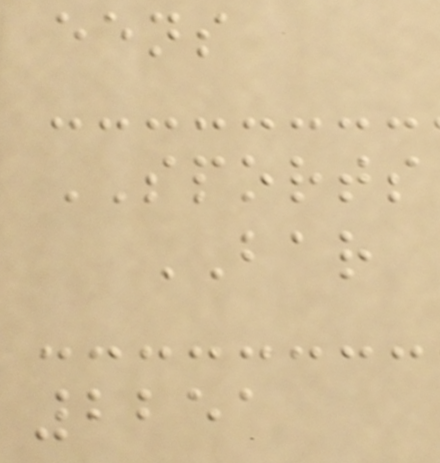eens
SPORTS
BAR
2251
